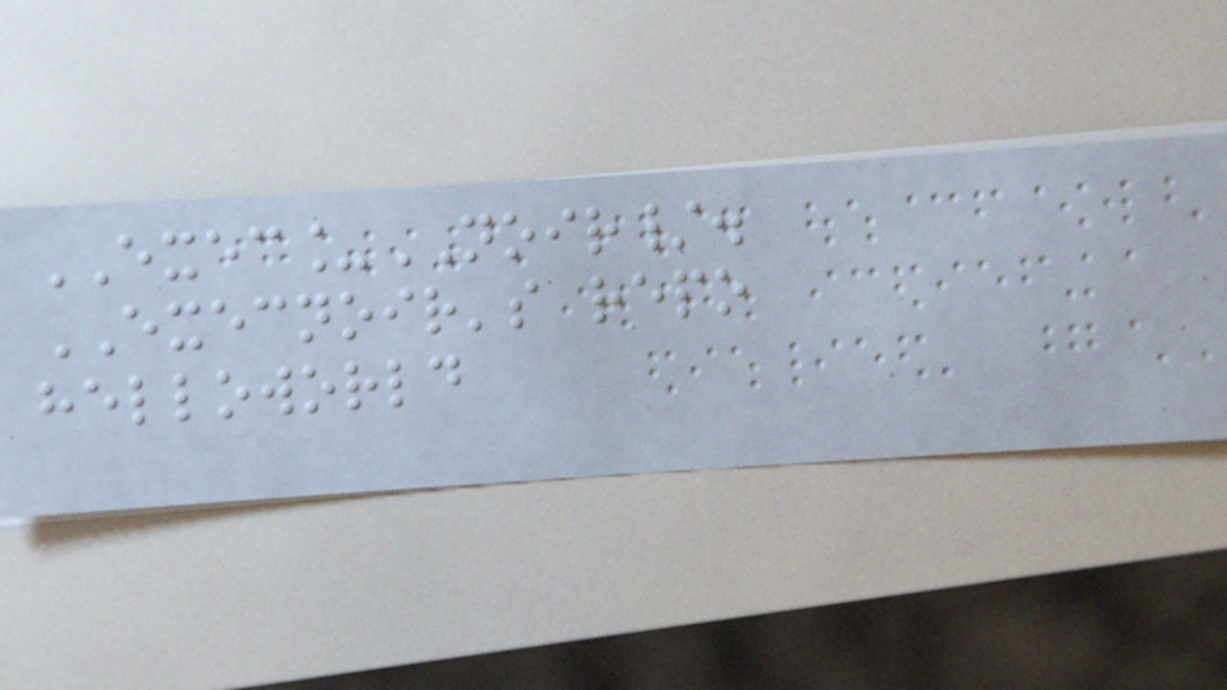EXEC_NOIR/.
EXECNOIR's repo
helloworld
